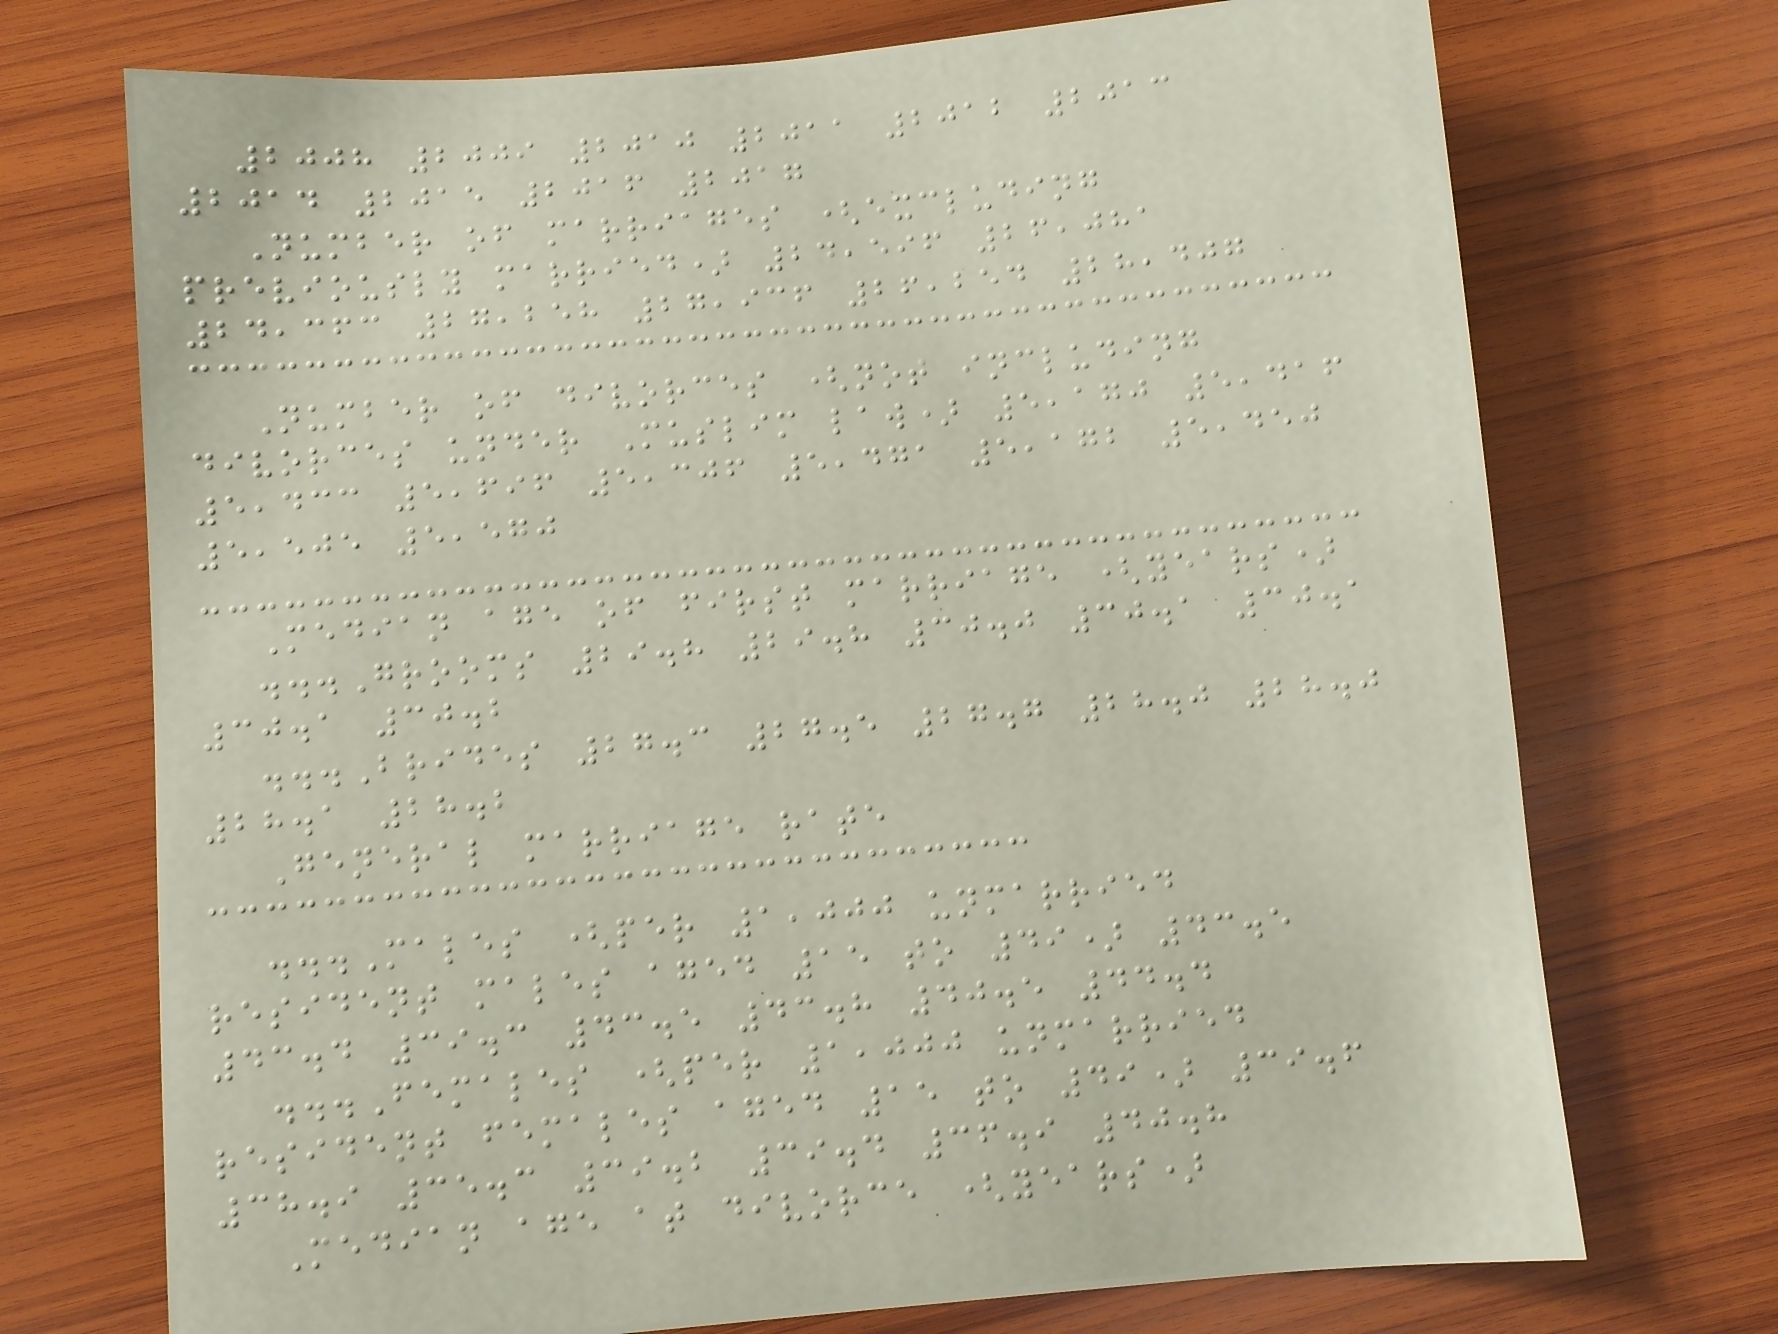2008 2009 2010 2011 2012 2013
2014 2015 2016 2017
Number of marriages (excluding
previously married) 24,596 26,081
24,363 27,258 27,936 26,254 28,407
Number of divorces (not including
divorces under Muslim law) 5,170 5,416
5,433 5,696 5,306 5,471 5,172 5,450
5,505 5,570
Median age of first marriage (years)
...Grooms 29.8 29.8 30.0 30.1 30.1
30.1 30.2
...Brides 27.3 27.5 27.7 28.0 28.0
28.1 28.2
General marriage rate
...Males (per 1,000 unmarried
resident males aged 15 to 49) 43.5
43.4 39.3 43.5 43.8 40.5 44.4
...Females (per 1,000 unmarried
resident females aged 15 to 49) 39.6
38.9 35.3 39.2 39.4 36.9 40.8
Median age at divorce (years)
